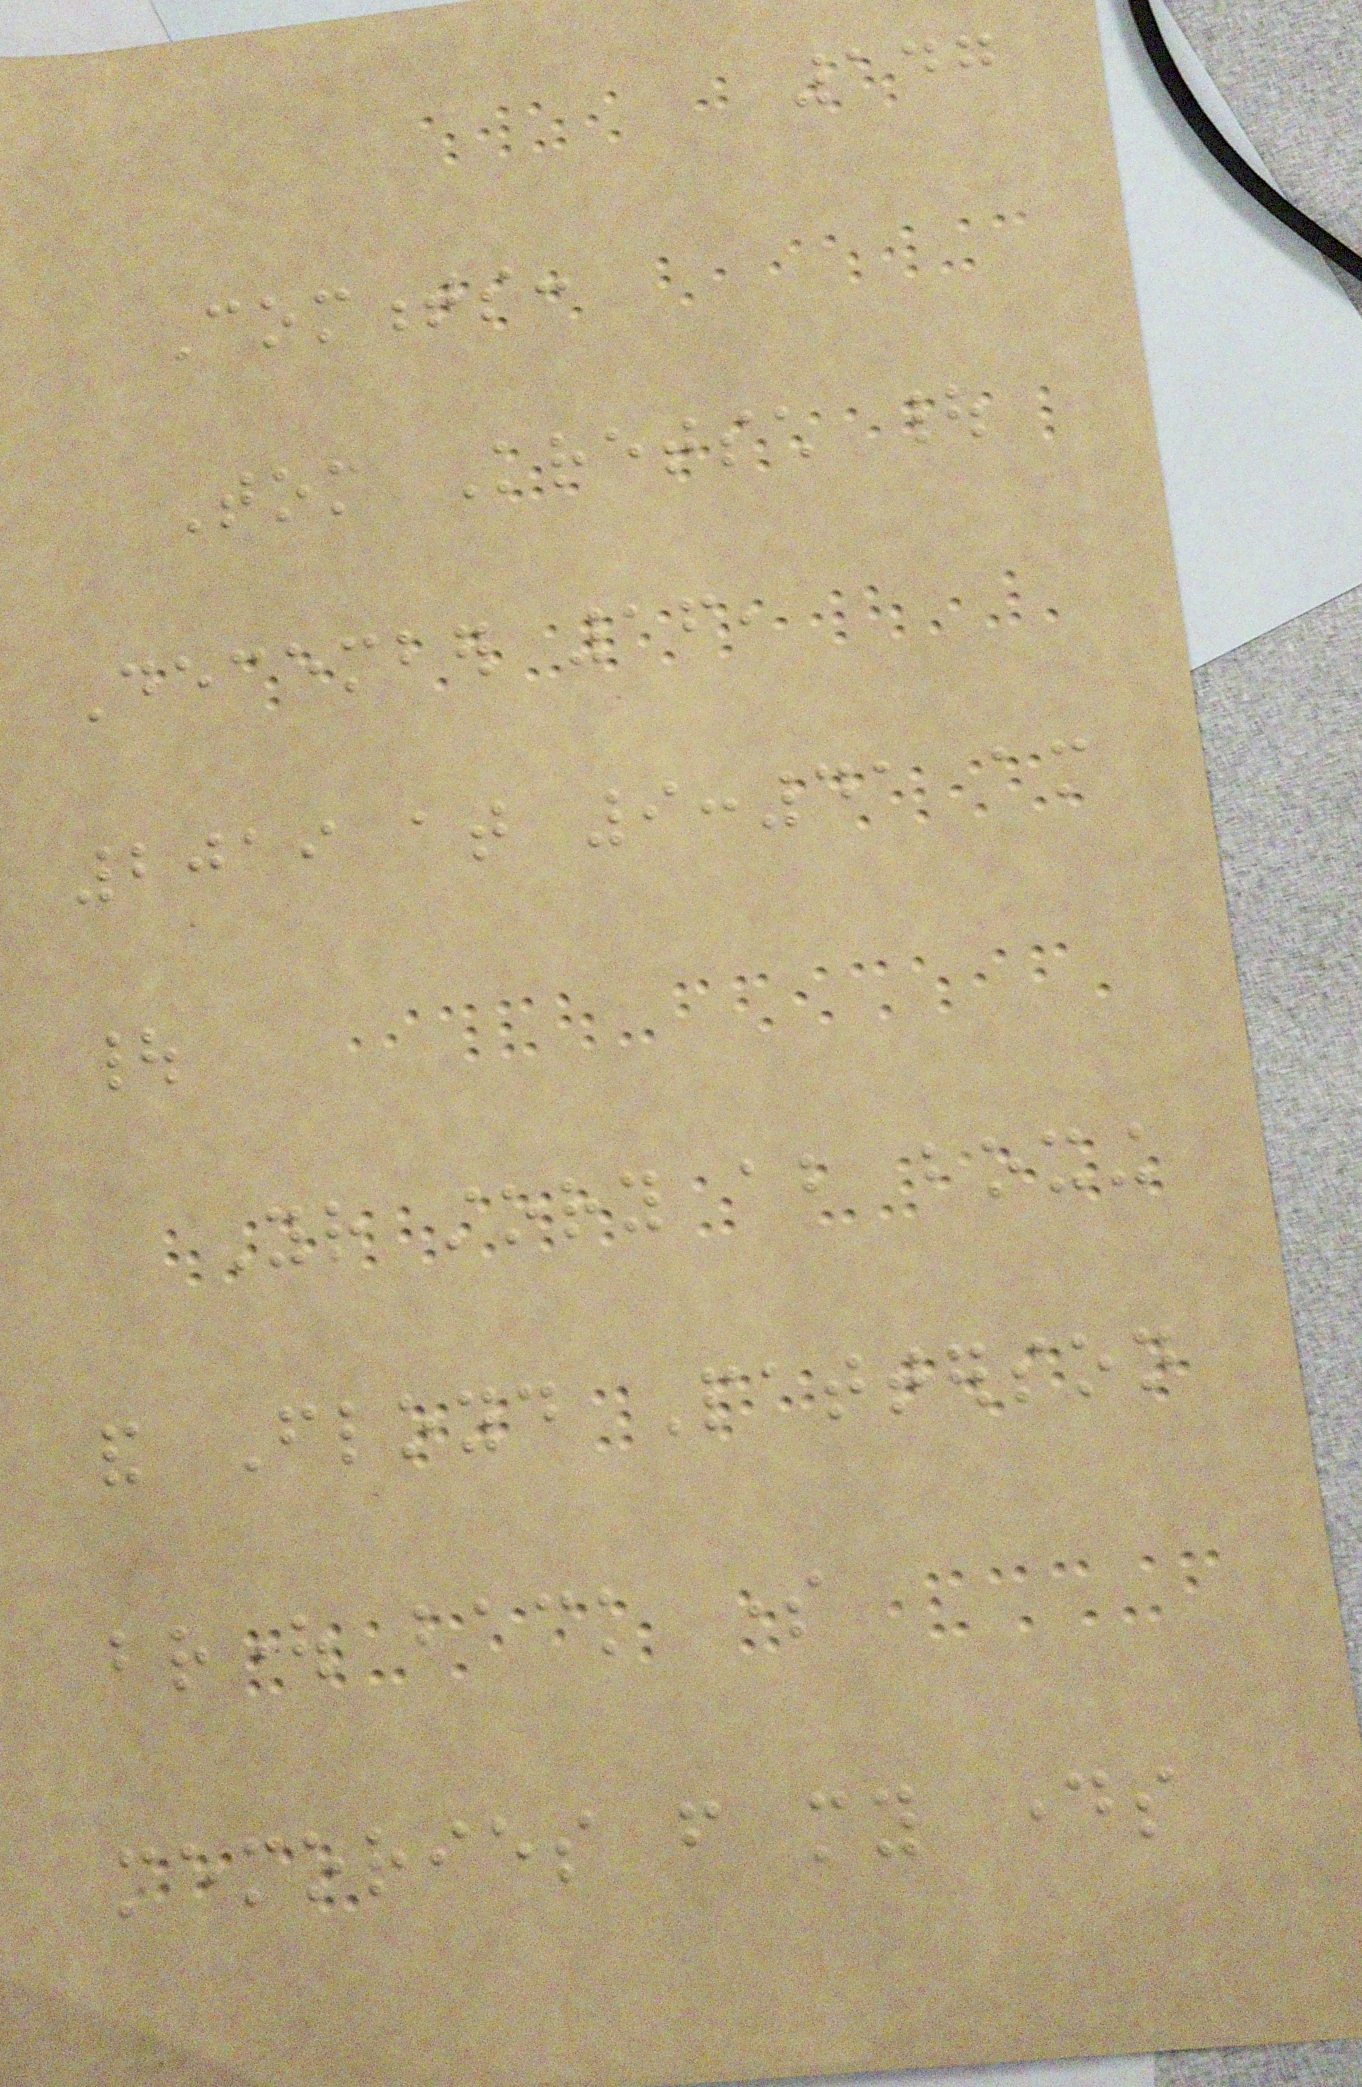147
Comments:
Tom Kretsch |
December 16,
2019 at 9:41 am
|
Your story about boxing
and Floyd Patterson
brought back some
memories from my days
